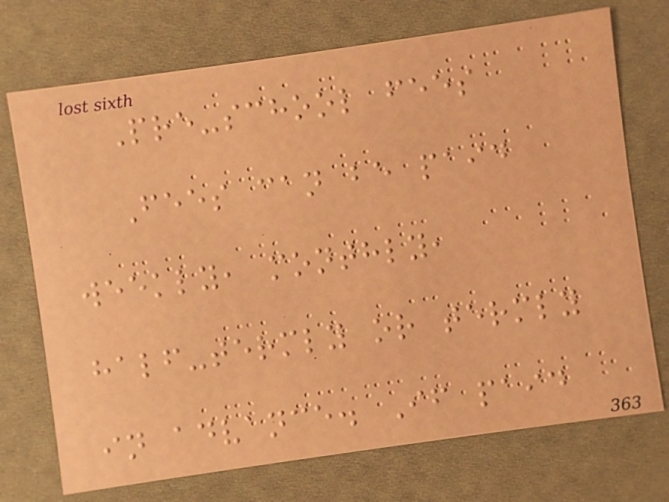Pre-school fees
Fees can be paid
weekly, monthly,
half-termly or termly
in advance. If paid
